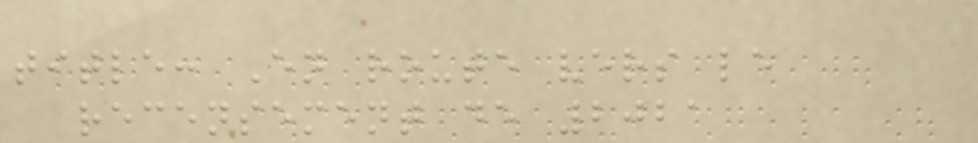title: En route vers le
recensement de 2021
